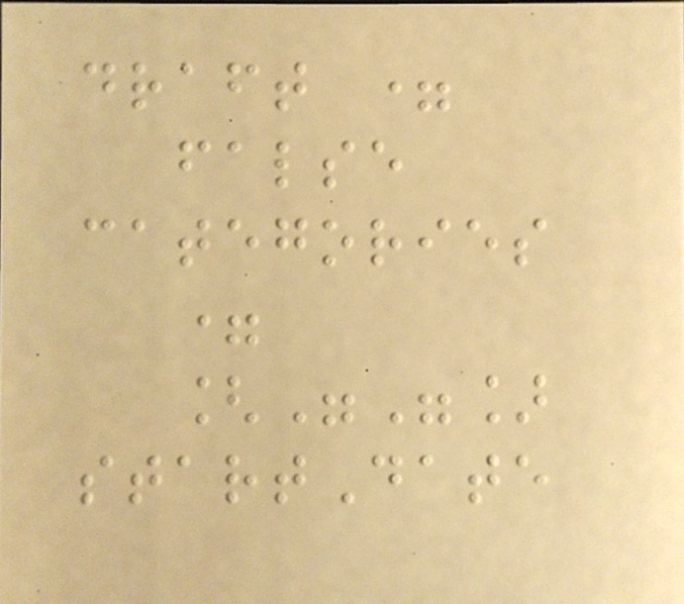draft =
false
categories
=
[""]
startDate
